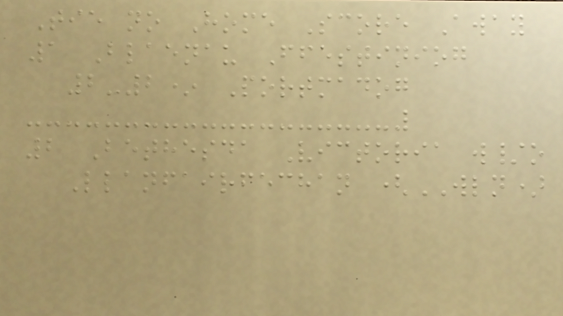Tie no Home Score Away
1 Blaenau Ffestiniog
2-2* Portmadog
2 Bethesda Victoria w/o
Llanfairfechan (WLN)
